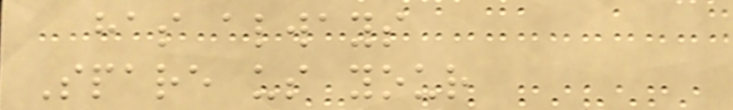has always
Spare us your
